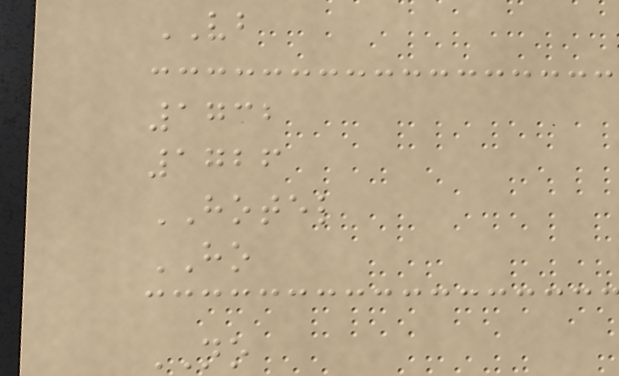VB
1732
1726
HOTEL
HO
NO
